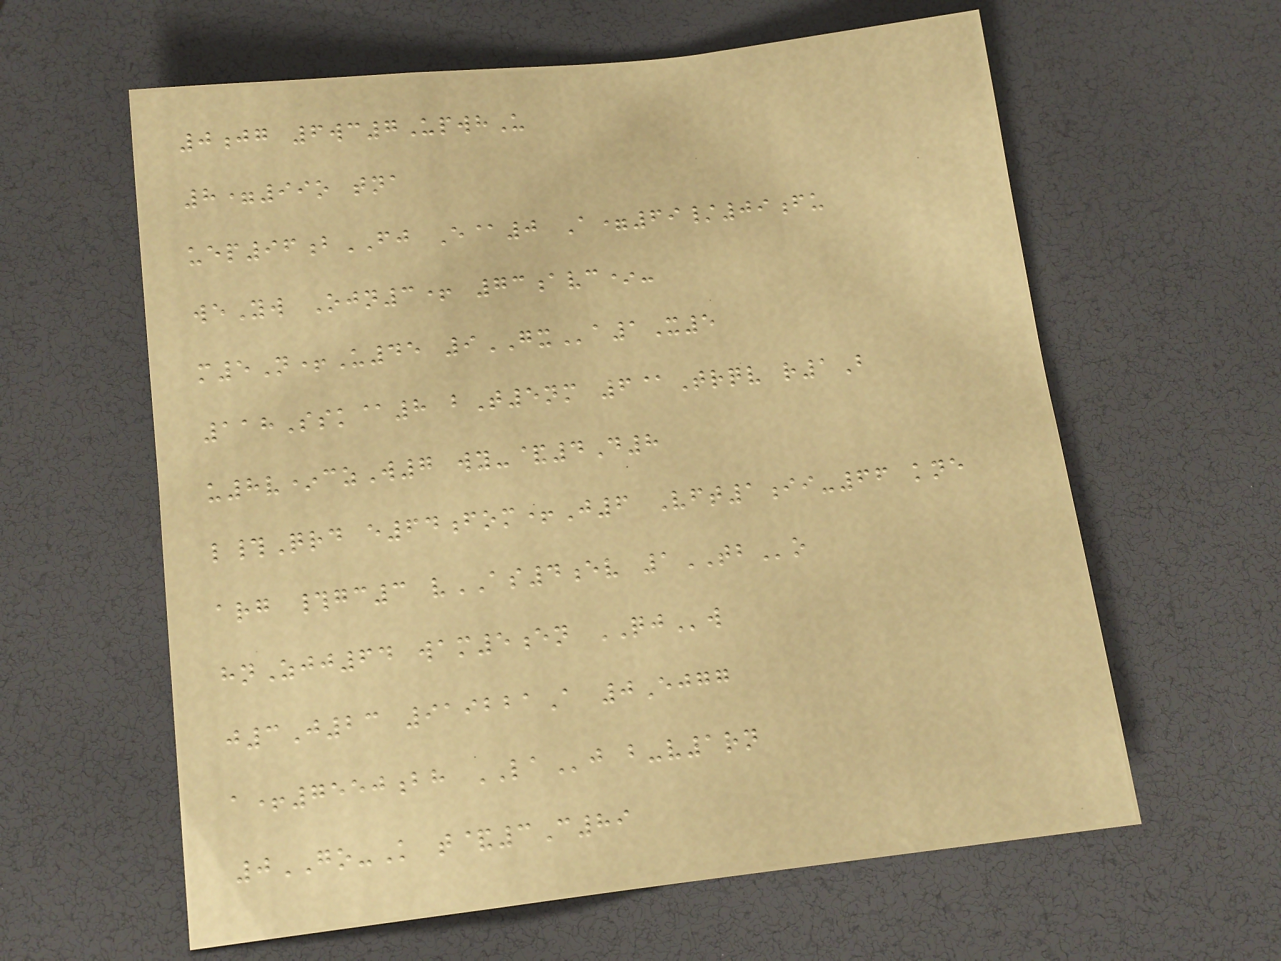0jg 6wc7UpwhU
8=99o tna
uep96bFJ E@0 A=69/09fu
weYw Ojn3+ 73avc*-
m5N+U45 9GXa1X5
118Ssk@8 bT5nm 6@Trqv r1B
u8v*czW7 wy-&4D8
l#Qrd e64fom+J6 Vft1ii-66 kne
arg #gc3 vAS4ev 1TBo
hnZjj64 wam5en QJw
j3J23 919221A 0Ejgg
a+7550bh LAj b-v1rn
0GO-K t&3C89
